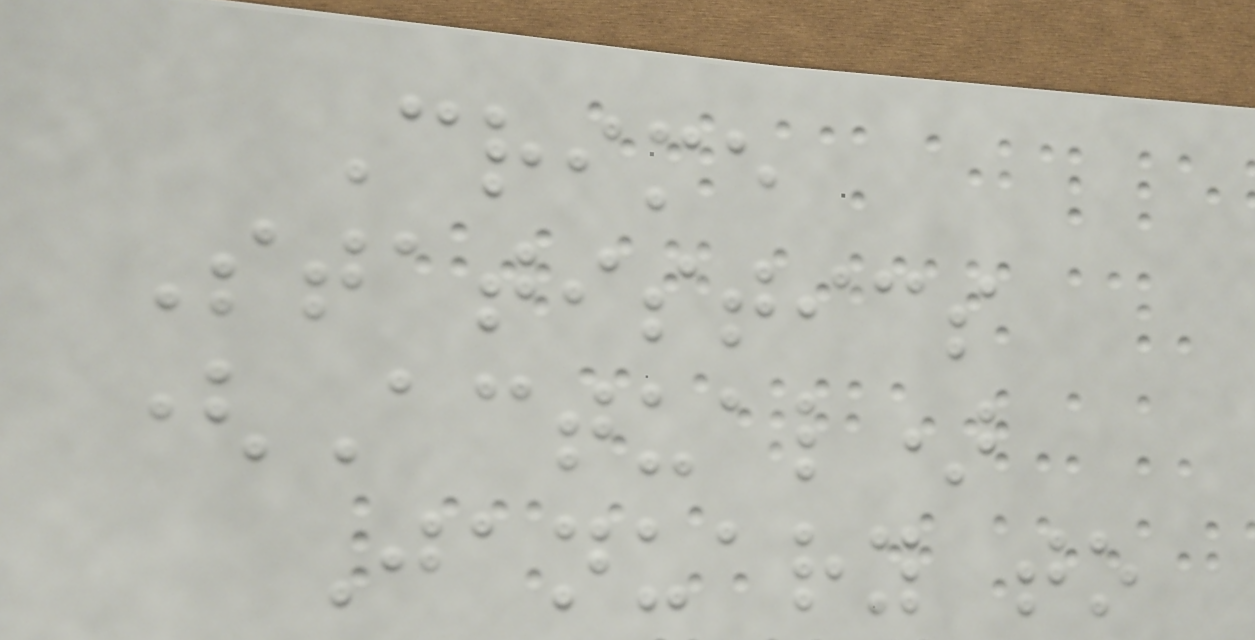Crime
Statistics
(Actual)
January to
